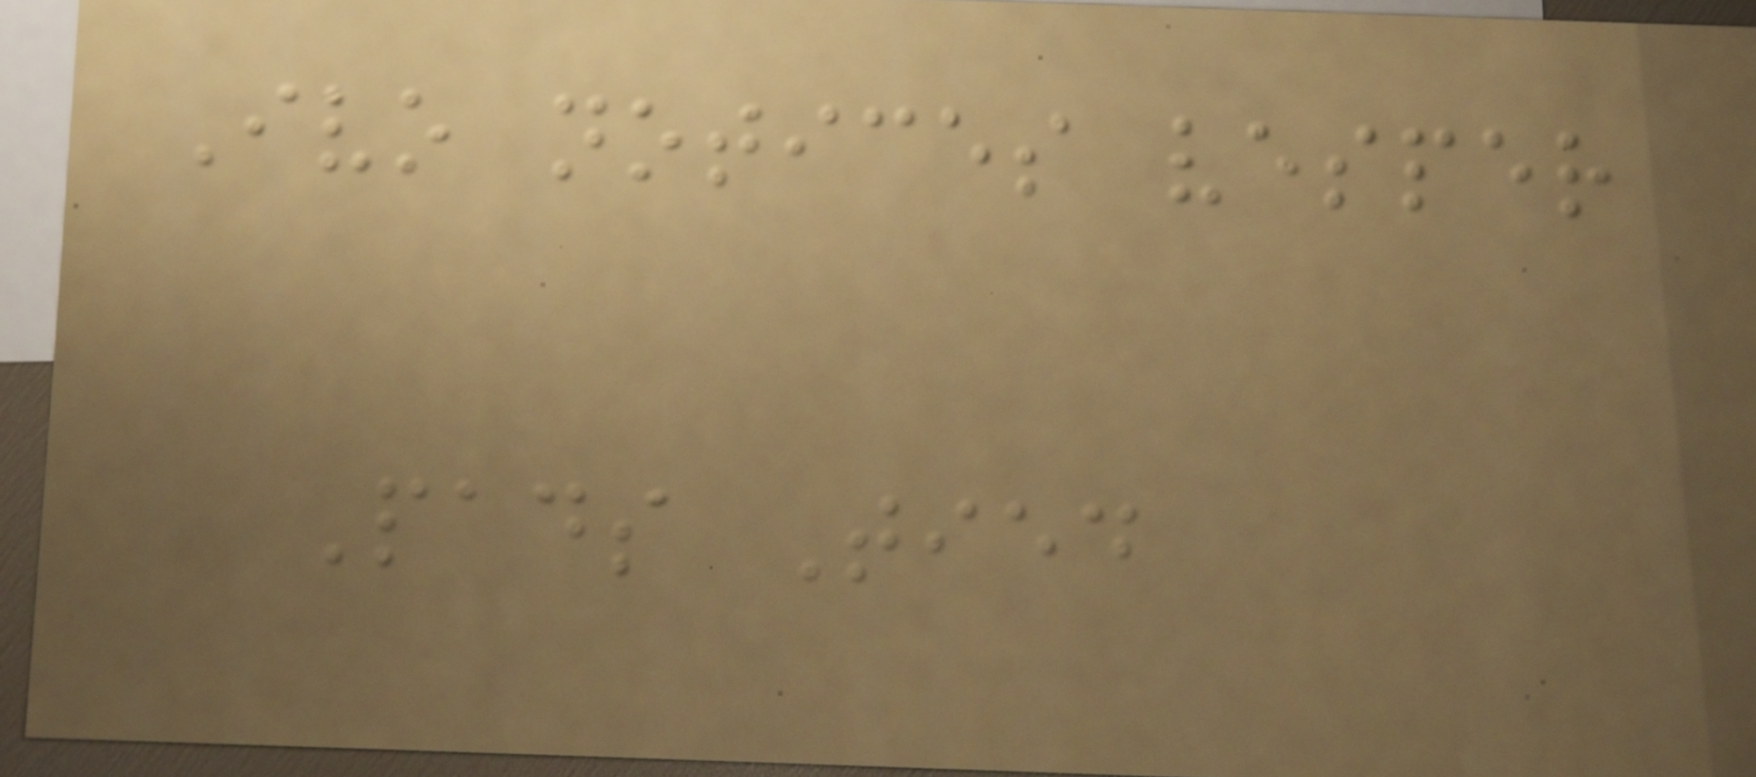Ivo notices vesper
Pads Tied
